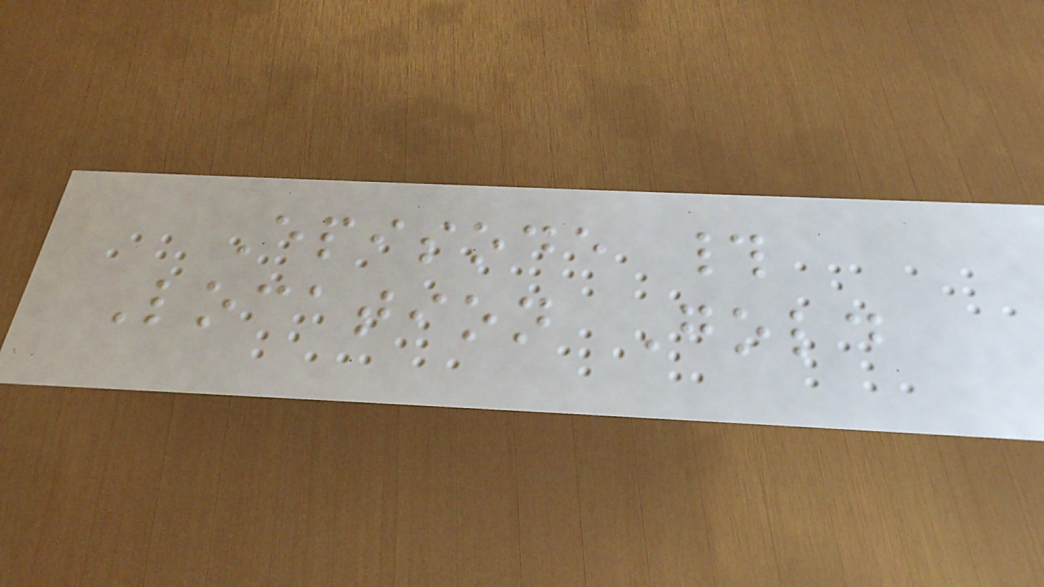Episode #
Location Gold
